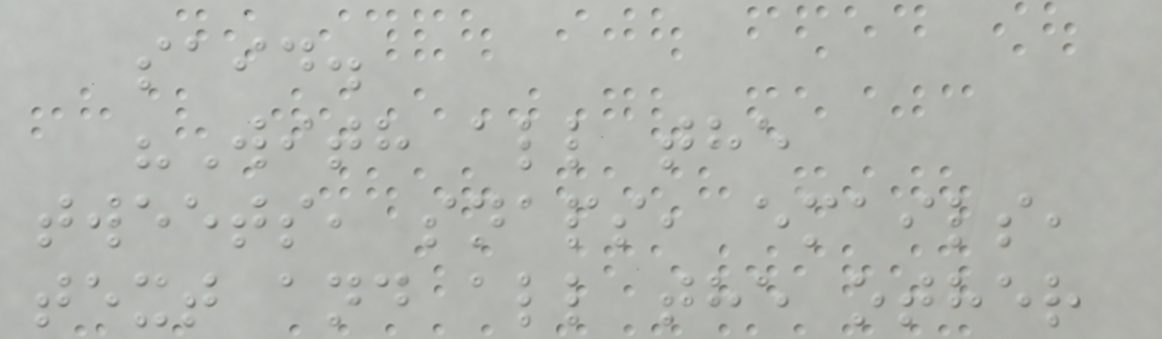said.
"With all the
tweets, snaps, emails,
text and all the other
